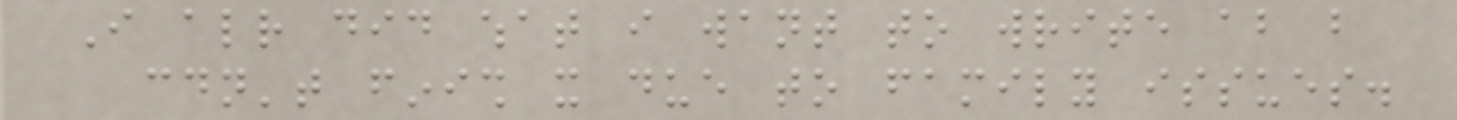I already did what i want to write about but
couldn't finish it due to family issues.
